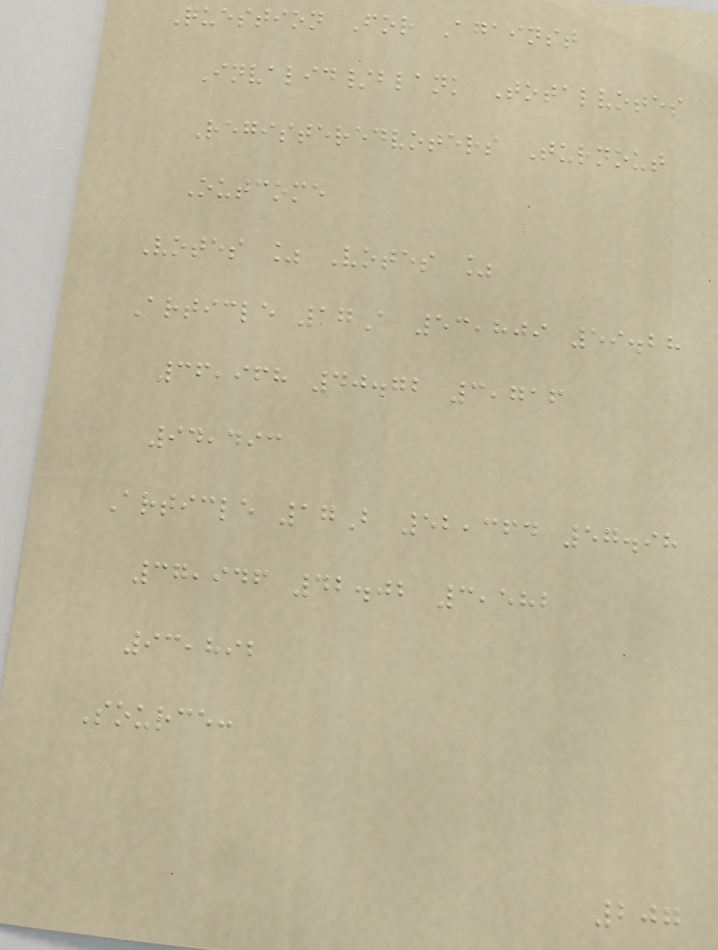Question For Against
Invalid/blank Totalvotes
Registeredvoters Turnout
Outcome
Votes % Votes %
Article 17A 53,809 59.28
36,968 40.72 3,716
94,493
Article 17B 52,364 57.98
37,946 42.02 3,582
93,892
Source:
207
